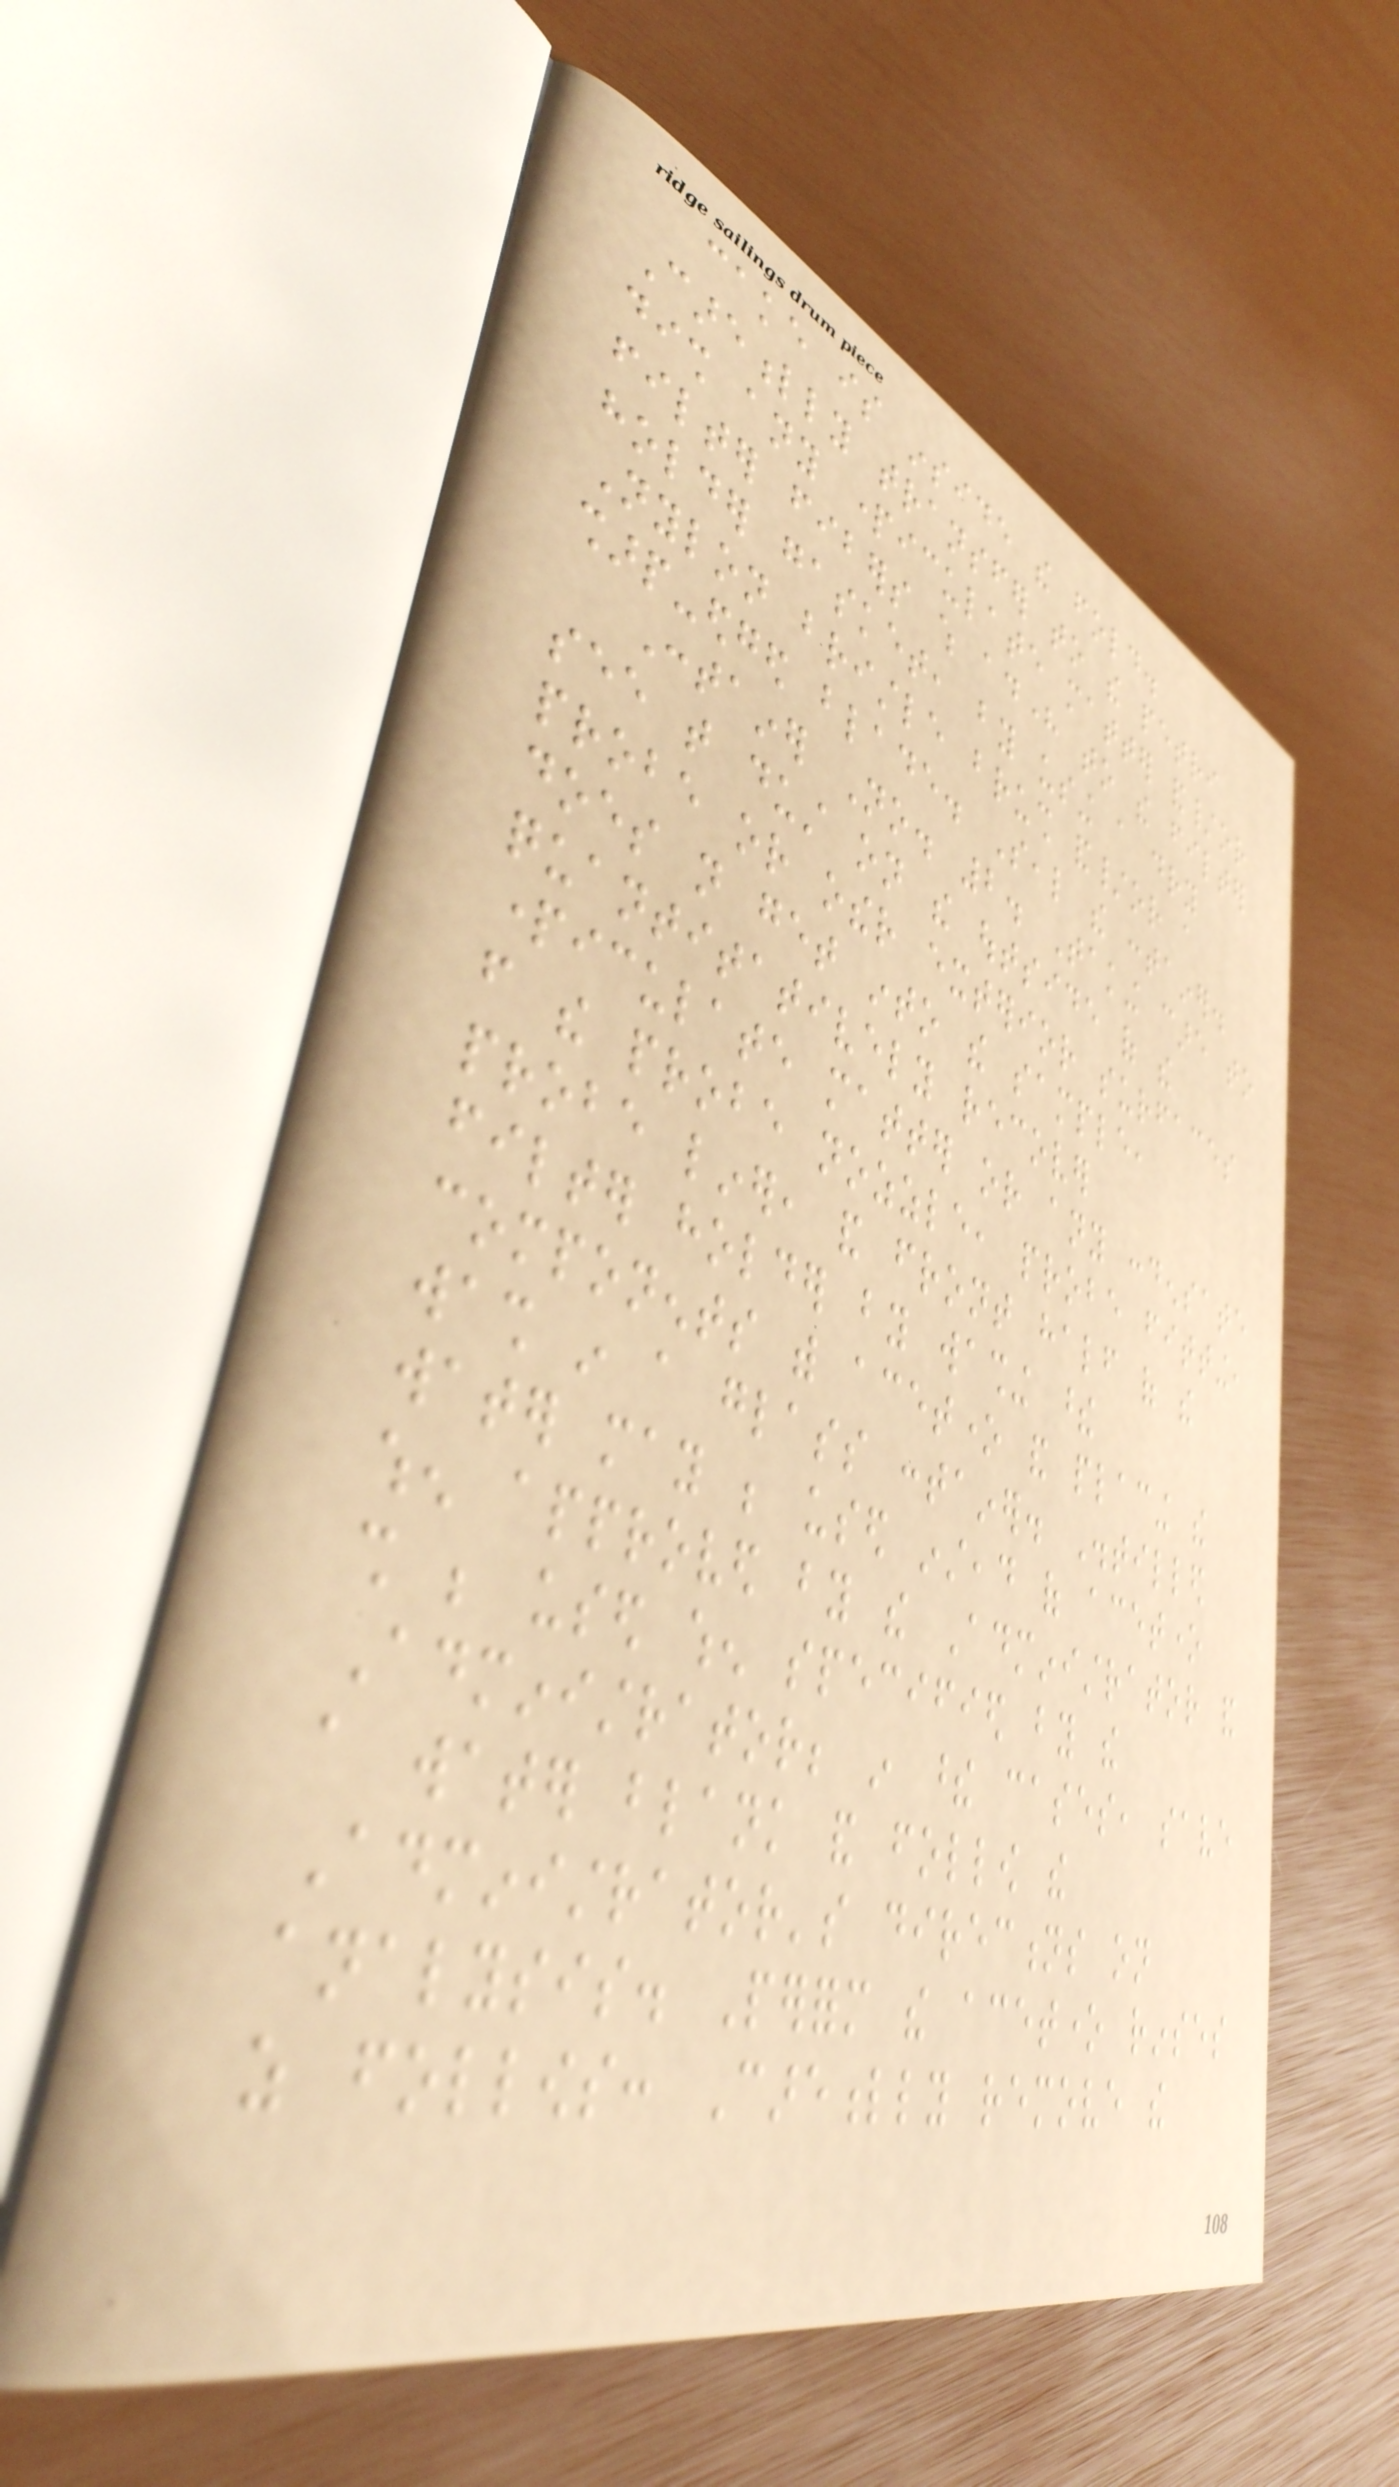cake is inside the fold.
Carefully transfer to the petri
dish any particulate matter and/or
filter fibers which adhere to the filter
holder gasket, by using a dry
Nylon bristle brush and/or a
sharp-edged blade. Seal the container.
Container No. 2. Taking care to
see that dust on the outside of the
probe or other exterior surfaces
does not get into the sample,
quantitatively recover
particulate matter or any condensate
from the probe nozzle, probe fitting,
probe liner, and front half of the
filter holder by washing these
components with acetone and placing the
wash in a glass container. Distilled
water may be used instead of acetone
when approved by the Administrator and
shall be used when specified by the
Administrator; in these cases, save
a water blank and follow the
Administrator's directions on
analysis. Perform the acetone rinses
as follows: Carefully remove the
